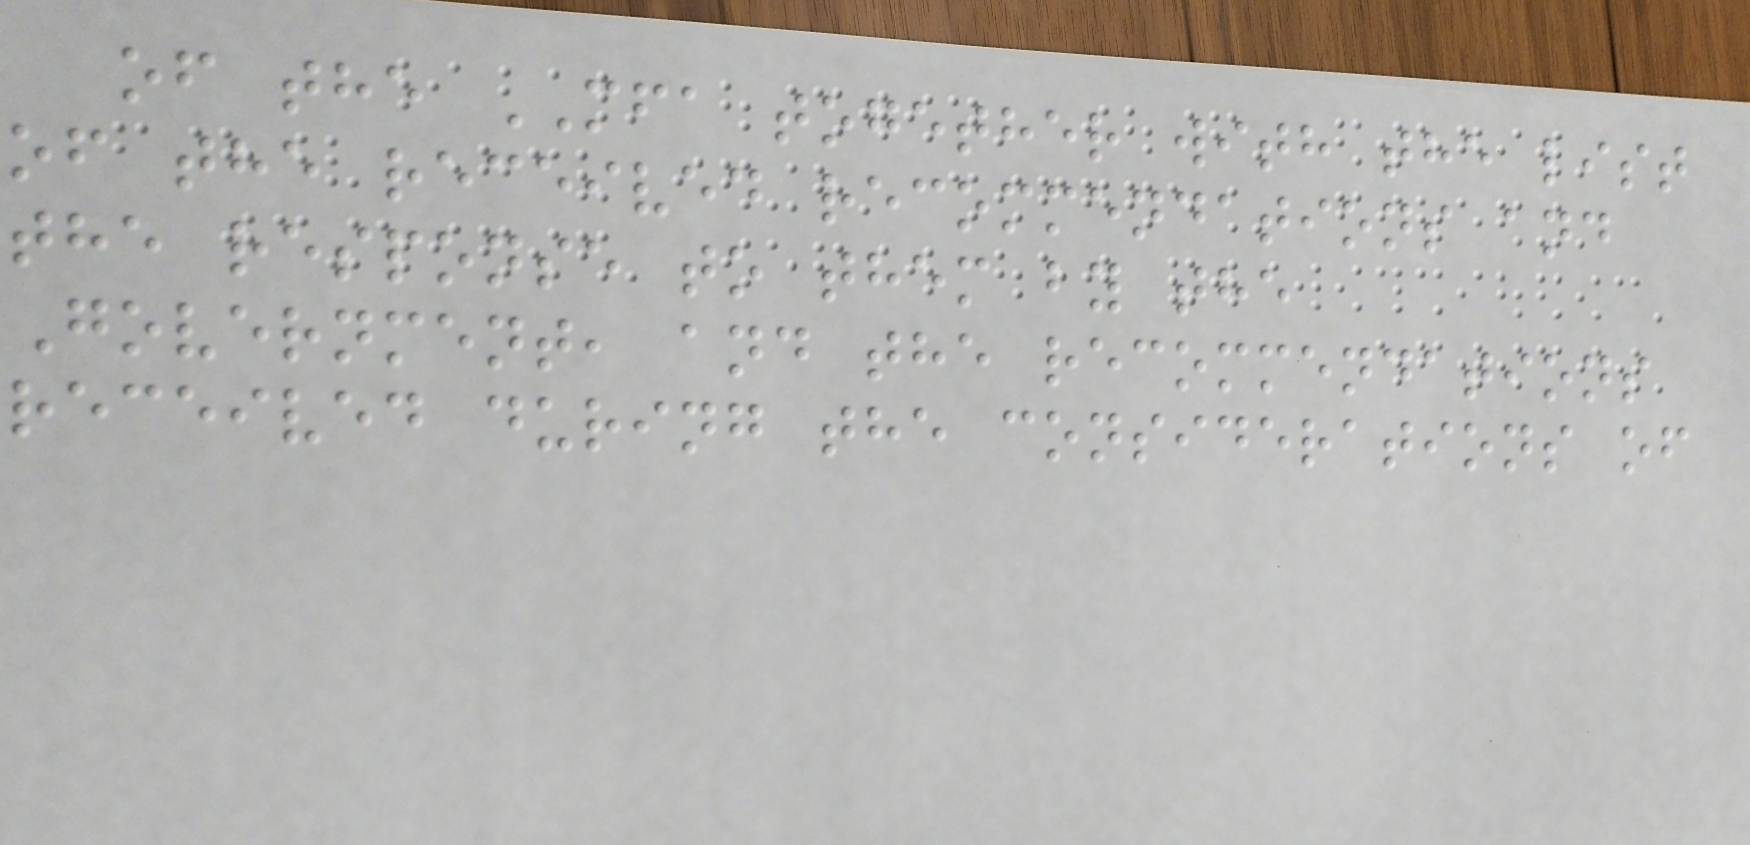of the MFA together with the list
of the received recommendations and
the response to them by the
Government, and the recommendations
received during the considerations of
